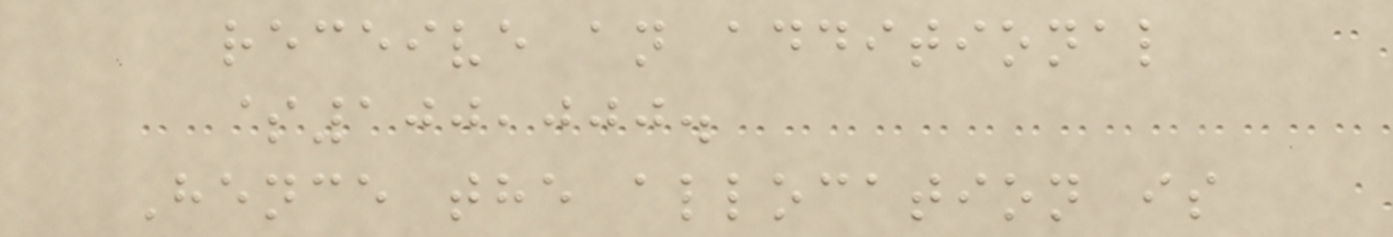receive an additional
$100,000.
Hence the allocation is
